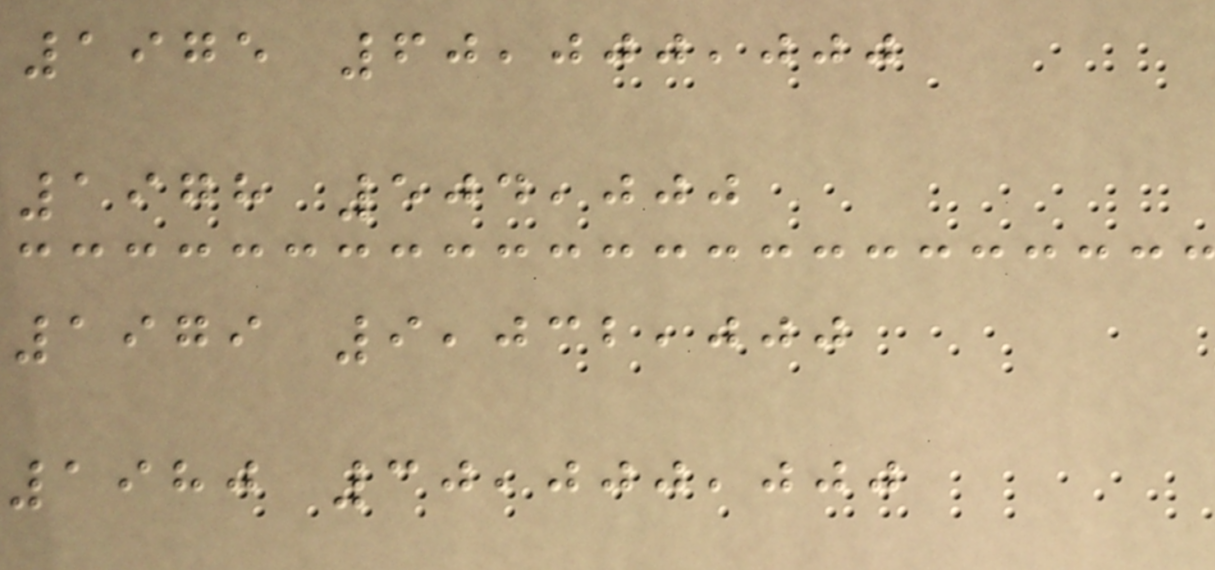1975 60,000,000
1978 504,000
1979 9,032,000
1980 30,000,000
